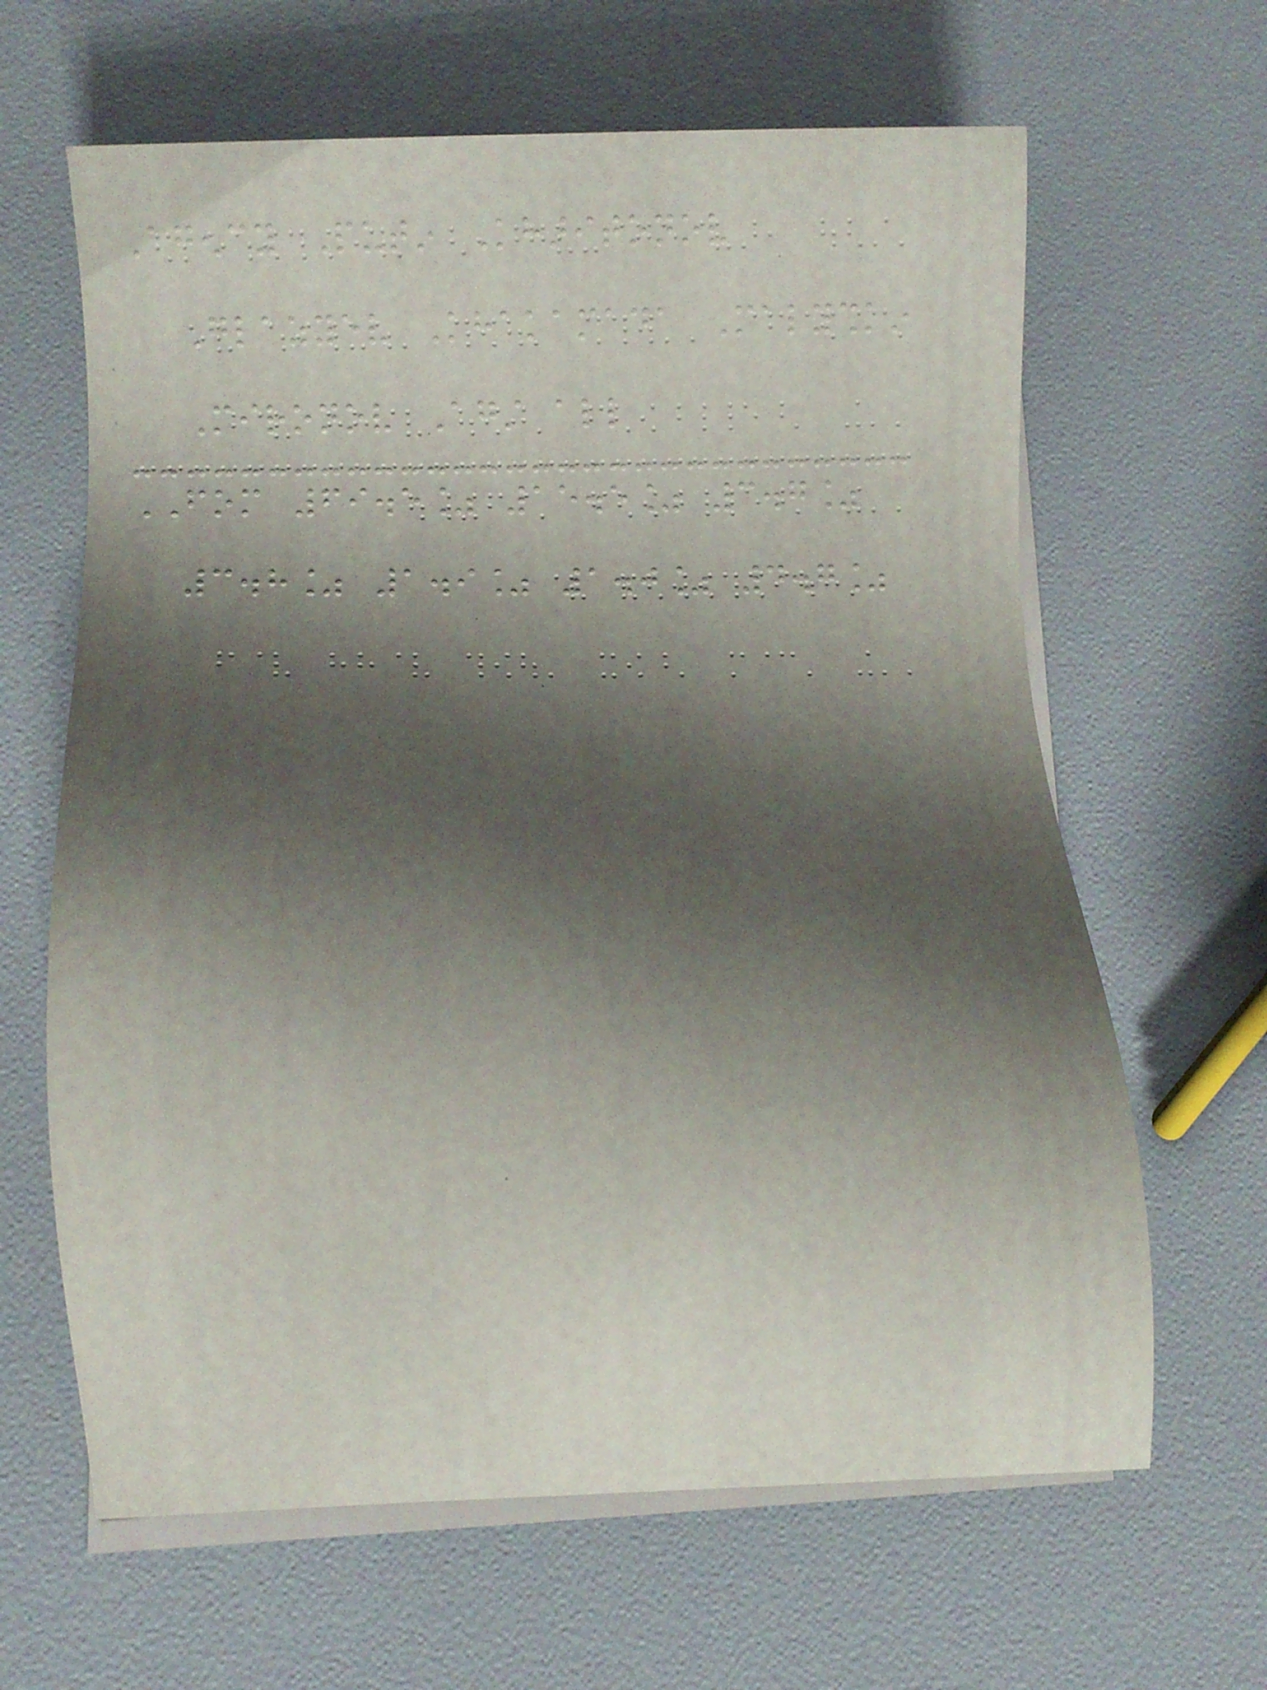Agency Putin Kharitonov
Glazyev Khakamada Malyshkin
Mironov Against all
FOM 69.5% 15.5% 3.7%
3.8% 1.9% 1.0% 4.7%
